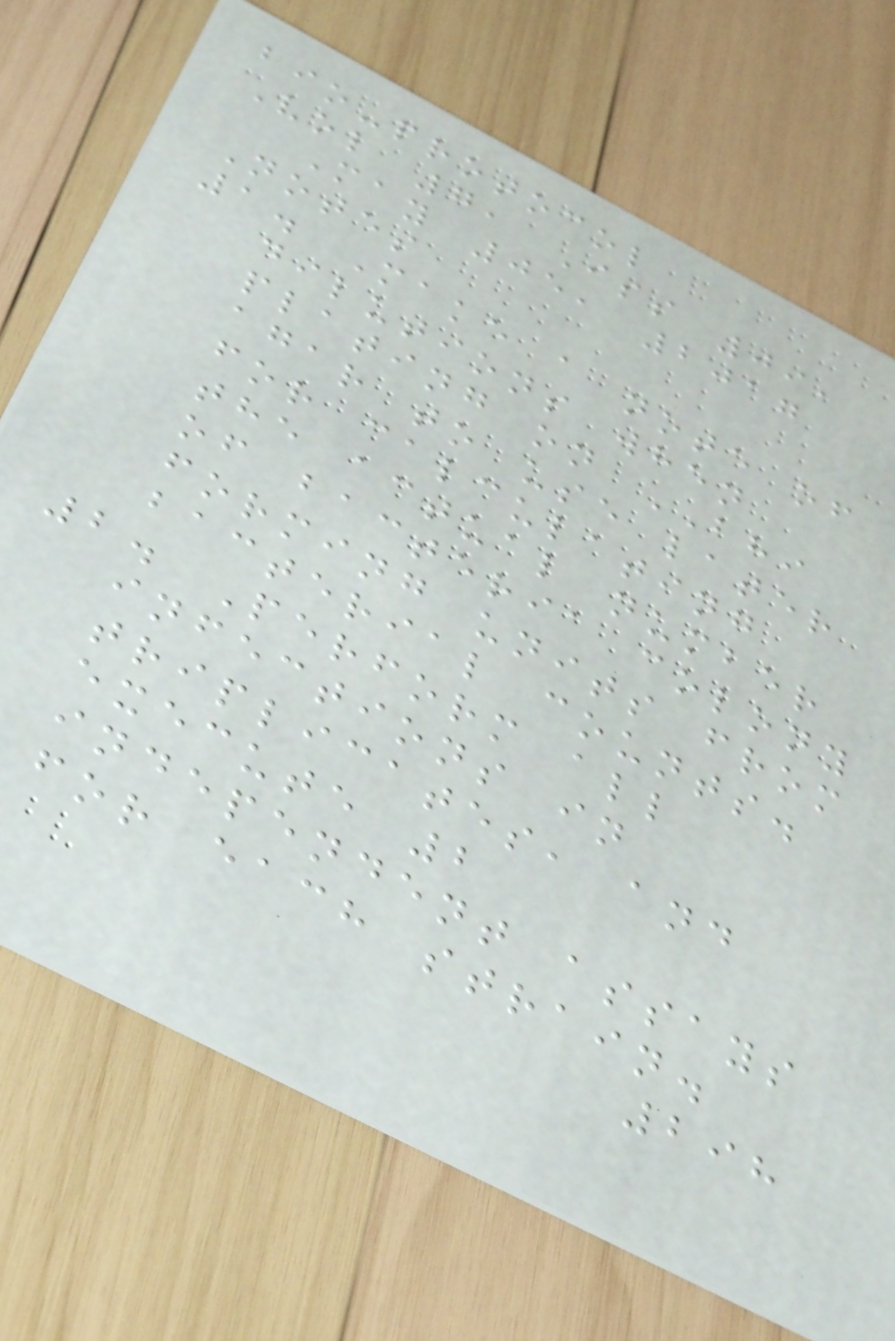bio-protocol
Vol 7, Iss 09,
May 05, 2017
Notes
1. Make a note of
dilutions when
plating on BHI
agar to use later
for calculating
the actual number
of bacteria colony
forming units from
bacterial counts.
2. Perform all
infections in
triplicates, and
execute 2
independent assays
for each strain.
298
